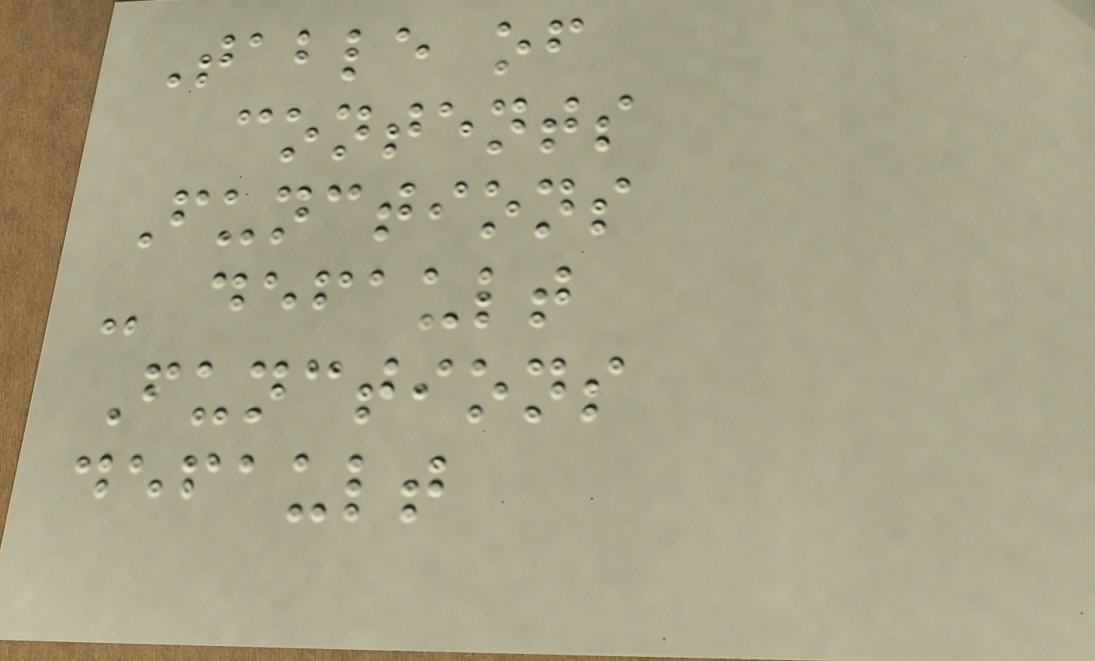Table of
contents
Functions
- default
Functions
default
